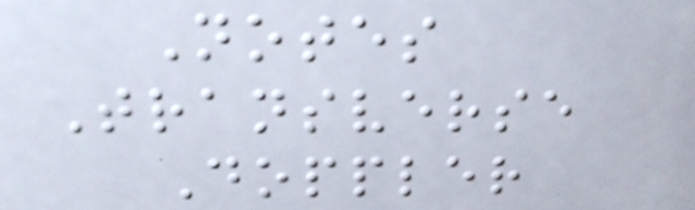Notes
Transverse
Doppler
